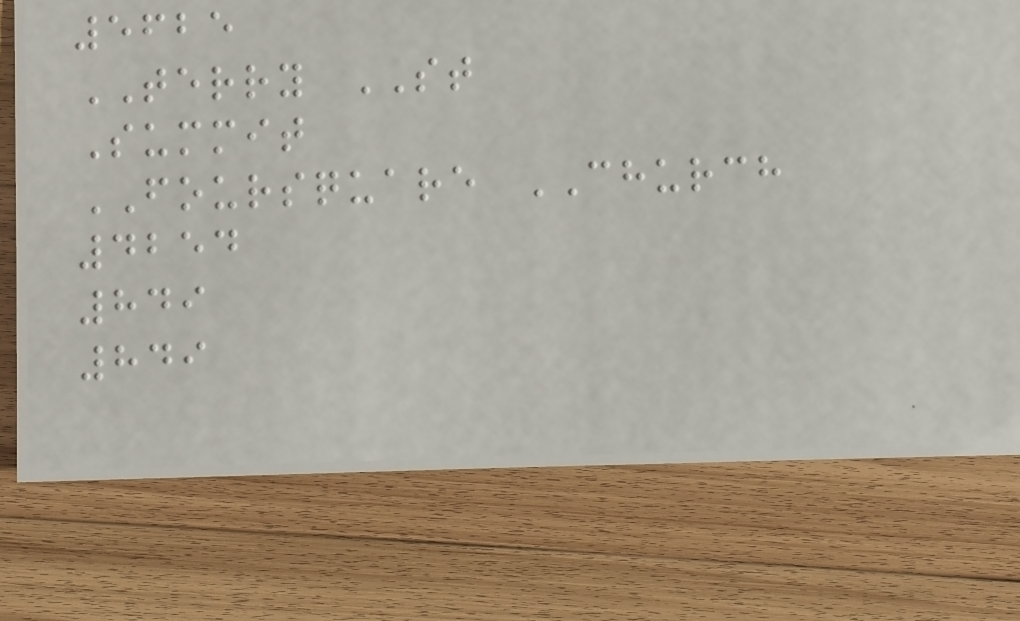5625
TERRY ST
Summit
FOURSQUARE CHURCH
4254
849
849
